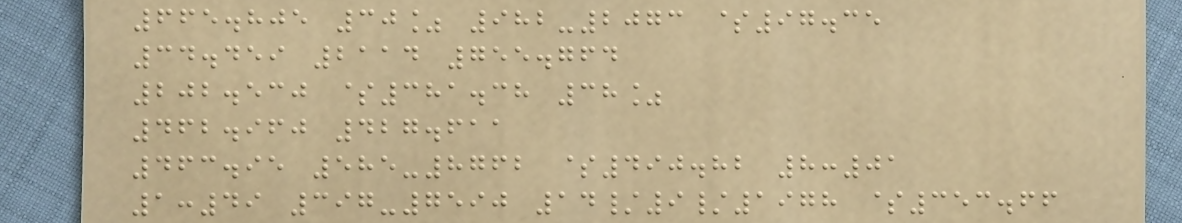665.805 30% 982-2073 $97.35
34.459 2114 755.764
202.530 $381.38 38%
462.960 427.611
463.95 585-8762 $490.82 8:01
1:49 397-7590 14/9/1978 $353.66
